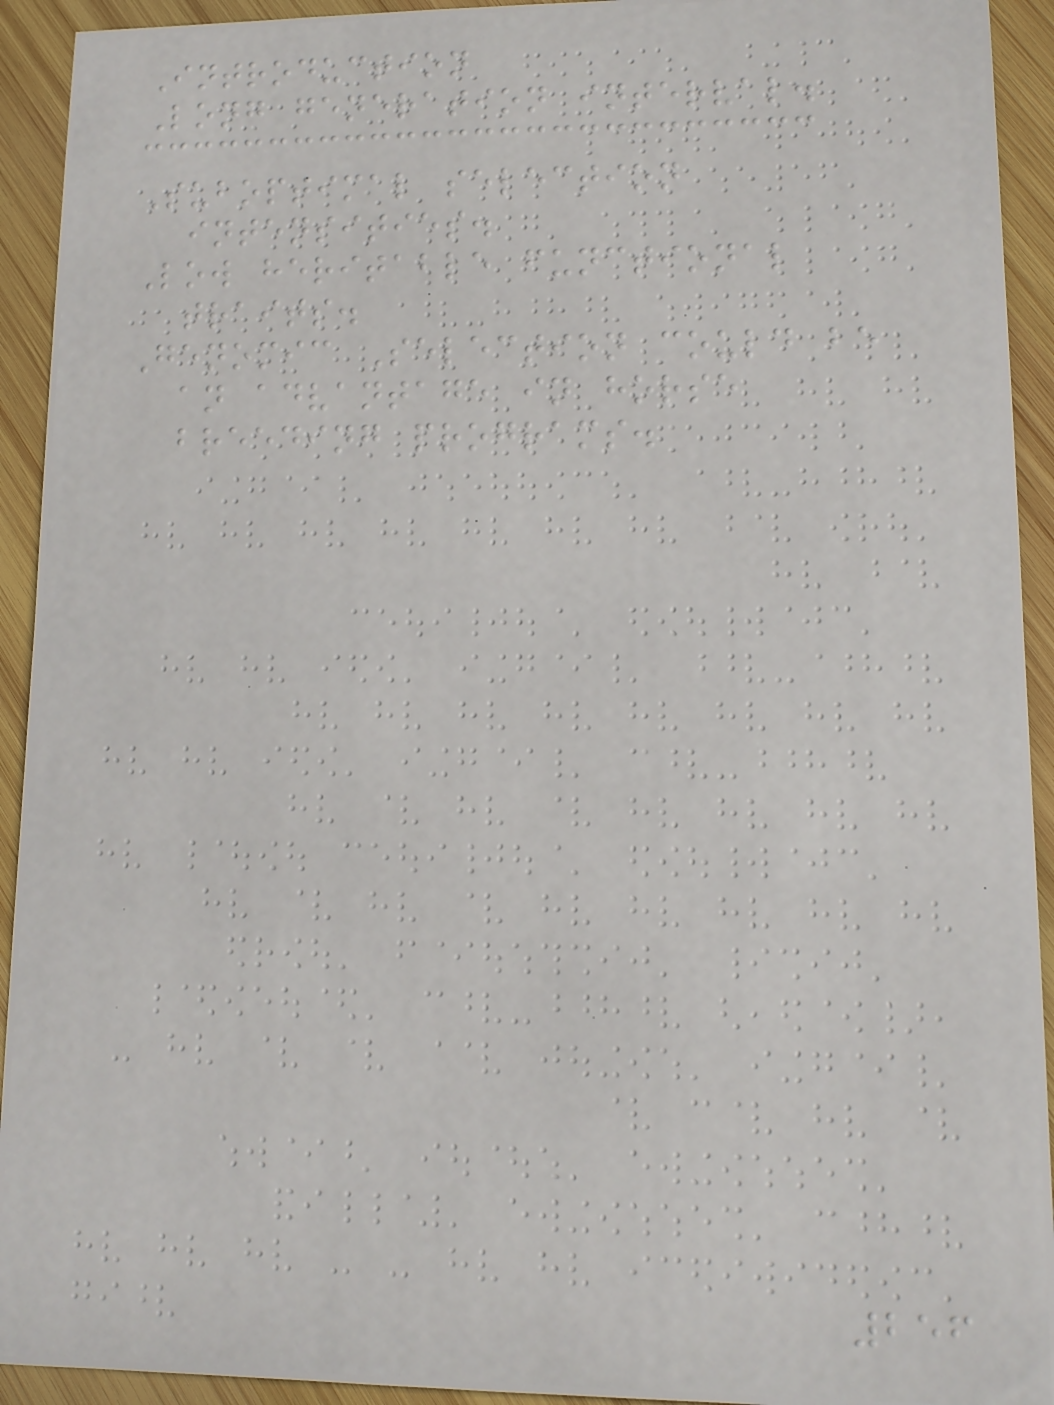Introduction
Long generation interval.
Suboptimal selection
intensities.
Low heritable functional
traits.
Genomic Selection could be
an advantage in horse
breeding programs.
256
